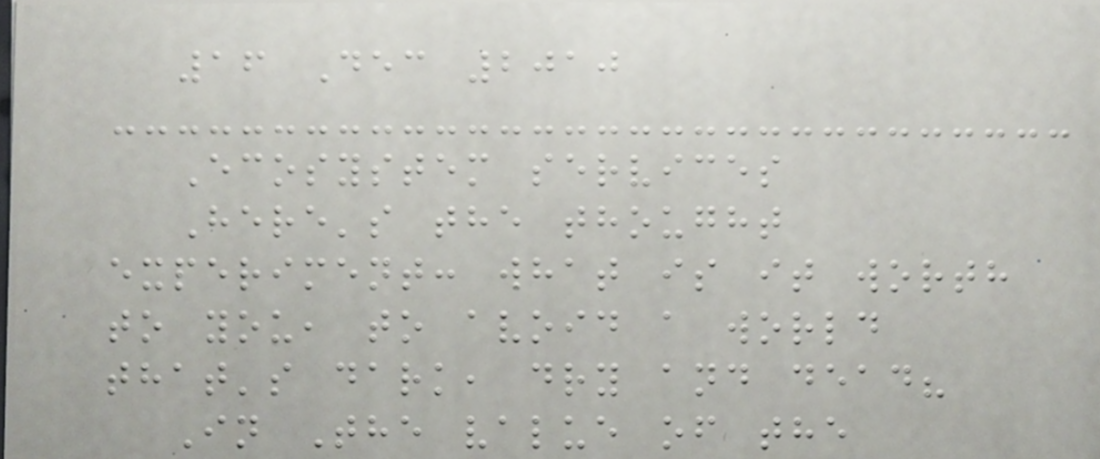16 Dec 2010
Ecosystem services
Here's the thought
experiment: what is it worth
to you, to avoid a world
that's dark, dry and dead?
In The value of the
